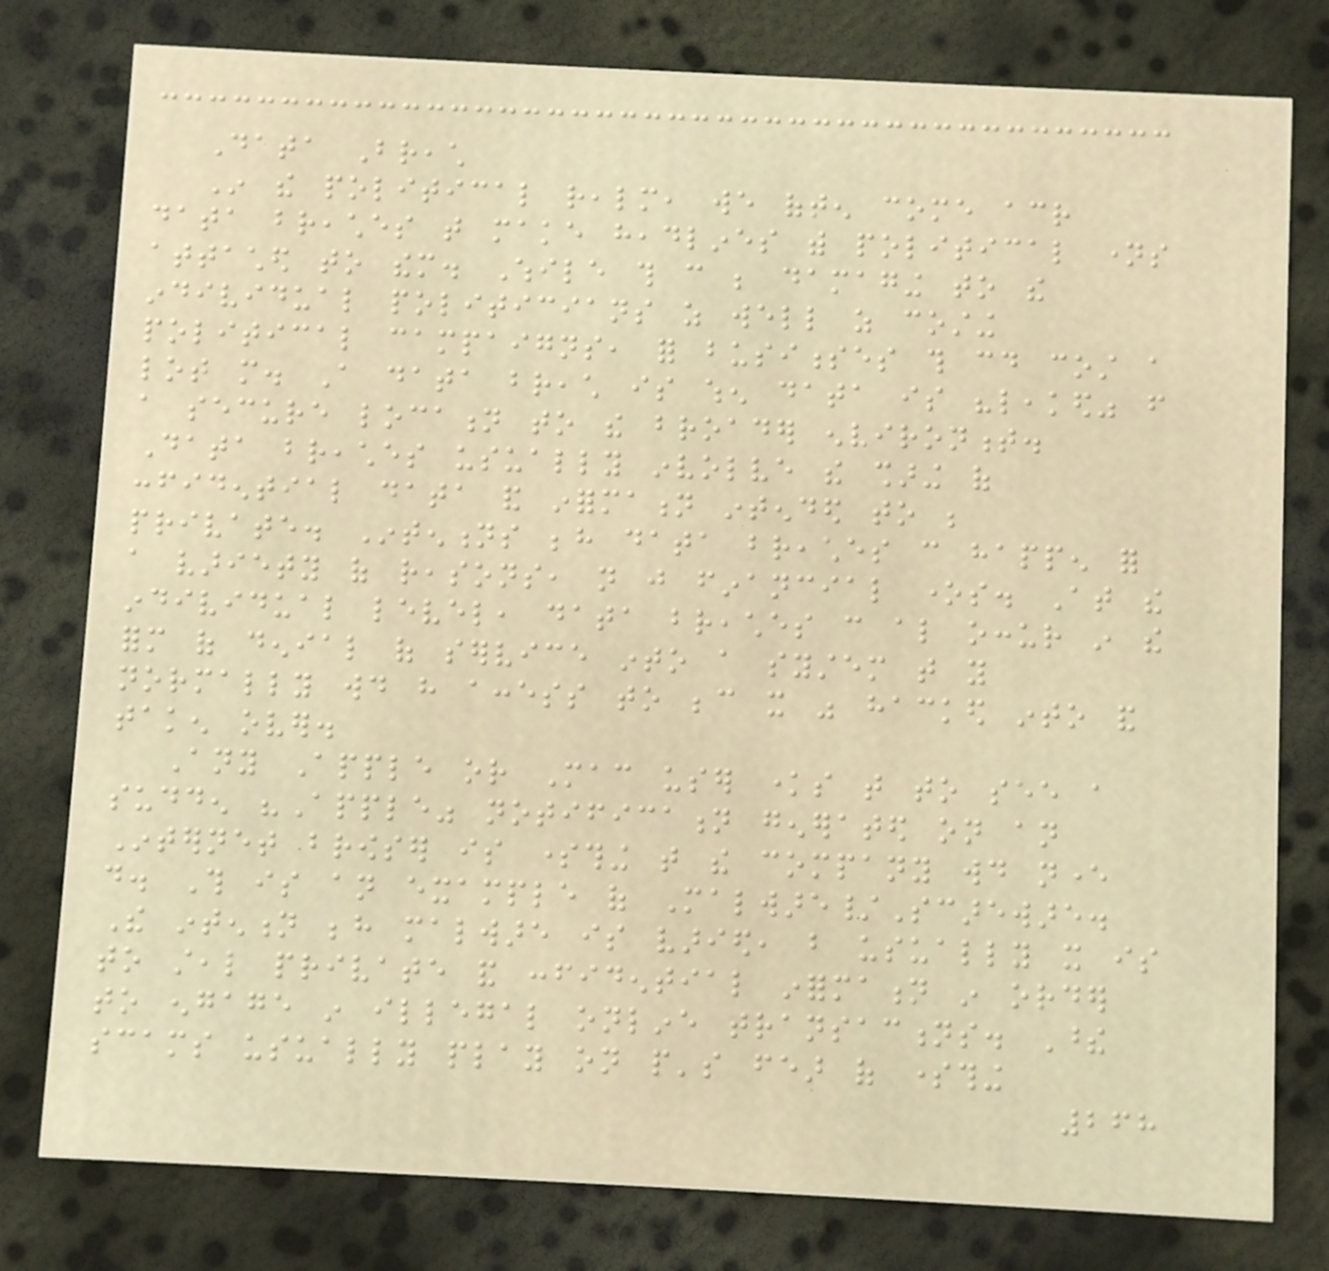Data Breach
In the political realm, we often come across
data breaches that make headlines with political names
attached to them. While this can be damaging to the
individual politicians as well as costing
political campaigns, for businesses this could cost a
lot more. A data breach is when data is "leaked" from
a secure location to the broader environment.
Data breaches usually involve the sharing of
confidential data and information intended to be
private. Intentions behind data breaches can happen for
a variety of reasons, not just financial ones. At the
individual level, data breaches can also occur in the
form of denial of service into a system that you
normally would have access to because it was hacked into and
taken over.
Any Apple or Mac user knows that to see a
sudden "Apple" notification generated on an
Internet browser is something that the company would never
do. This is an example of Malware/Scareware.
The intention behind malware is varied, but usually it is
to steal private and confidential information in order
to engage in illegal online transactions. These
scams usually play on people's fear of something
268
